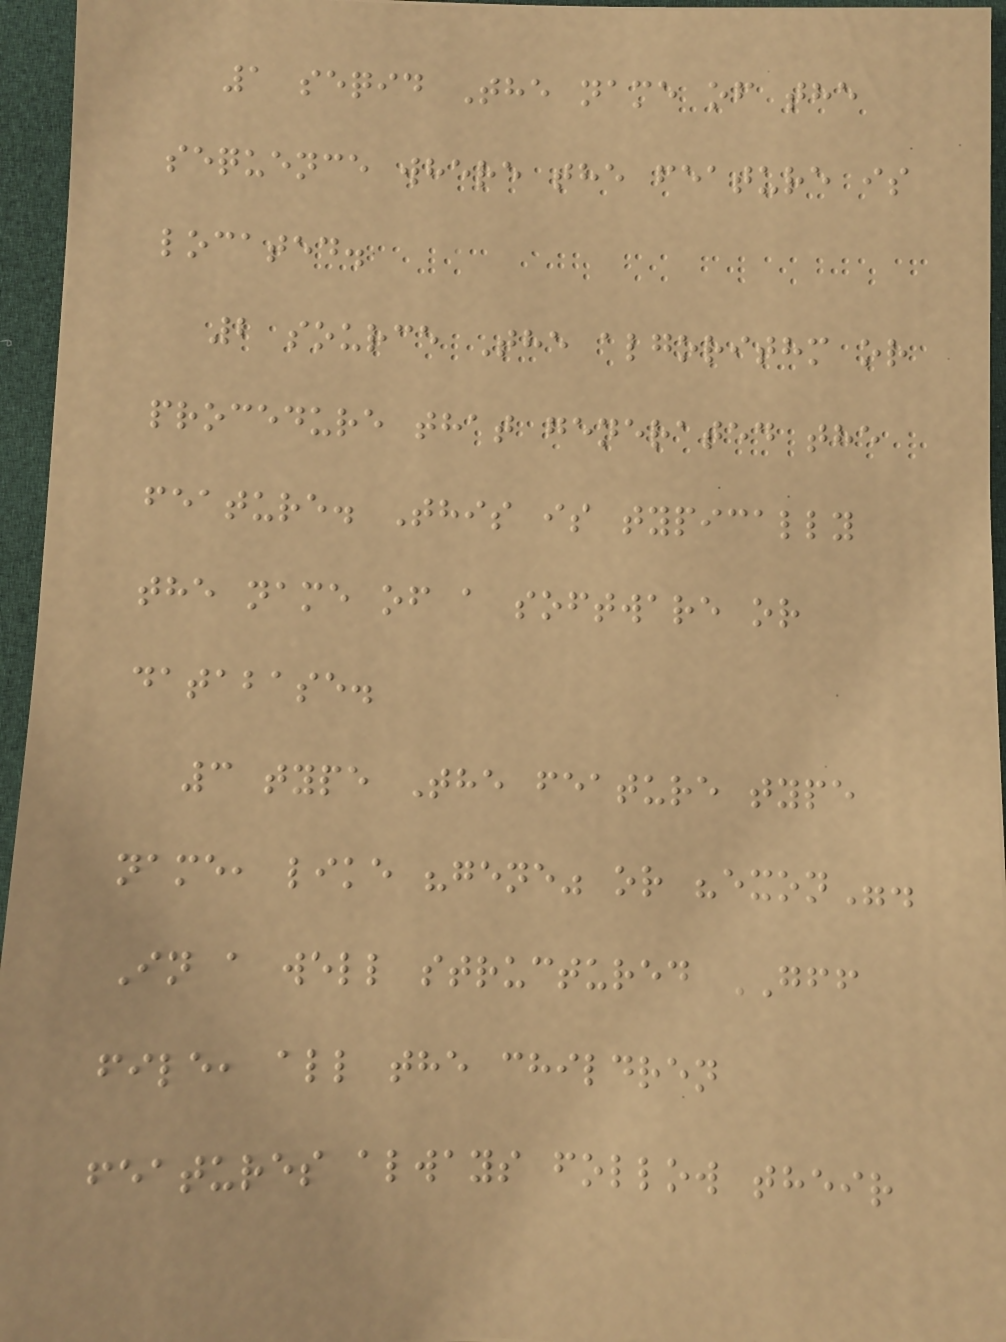1 seqid The name of the
sequence where the feature is
located.
2 source The algorithm or
procedure that generated the
feature. This is typically
the name of a software or
database.
3 type The feature type
name, like "gene" or "exon".
In a well structured GFF
file, all the children
features always follow their
